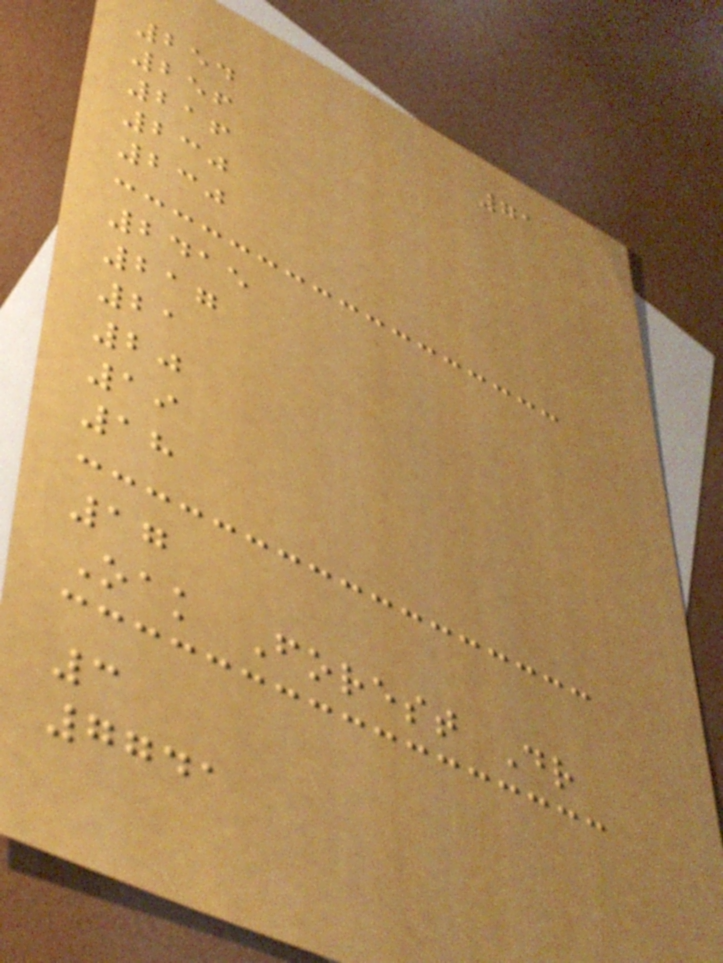71
254
256
216
230
230
2415
217
21
20
19
18
17
Oak Forest Dr
3
7741
